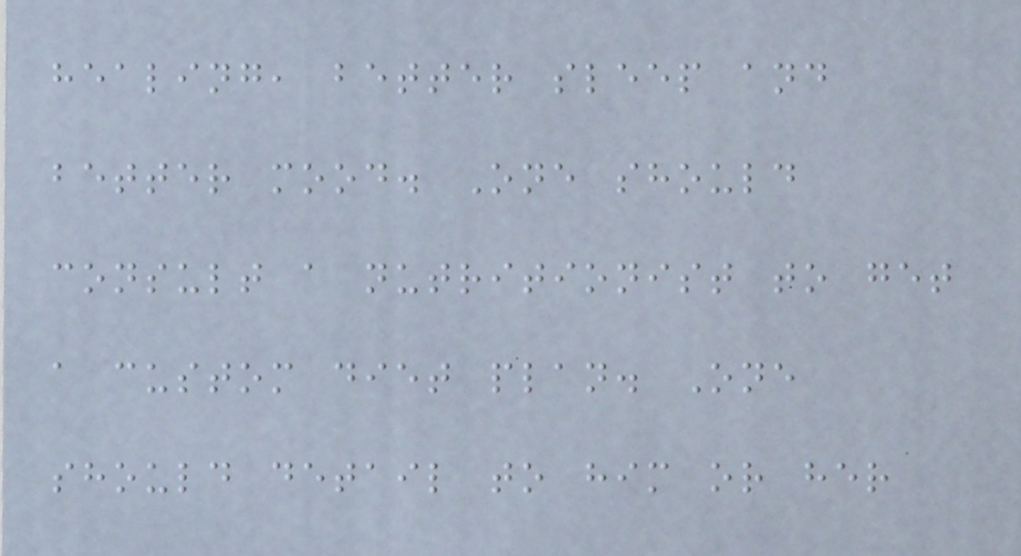healing, better sleep and
better mood. One should
consult a nutritionist to get
a custom diet plan. One
should detail to him or her
